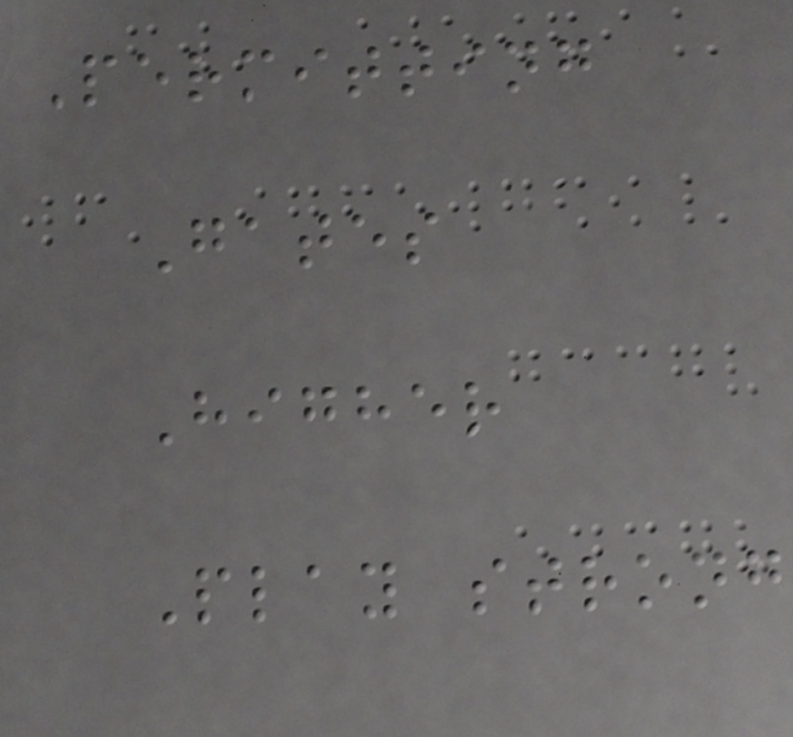Permitting
Gates
Higher
Play strong
